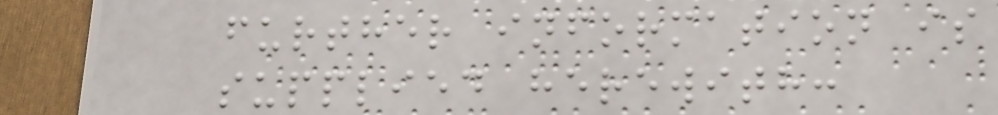further information is
supplied herewith:
